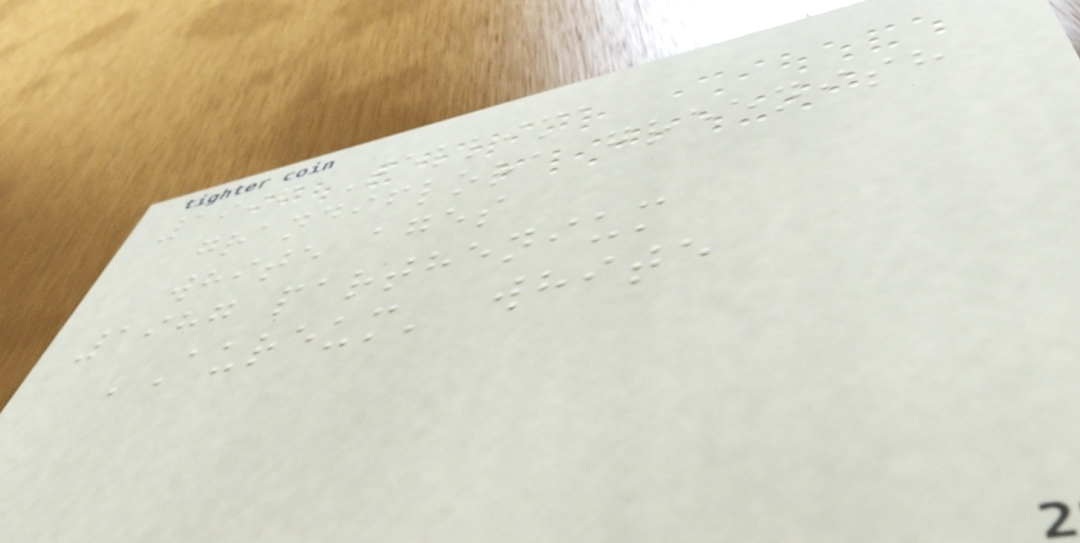1996 Tellima
grandiflora greenish
white ages
1987 parthenium
'Aureum' white
